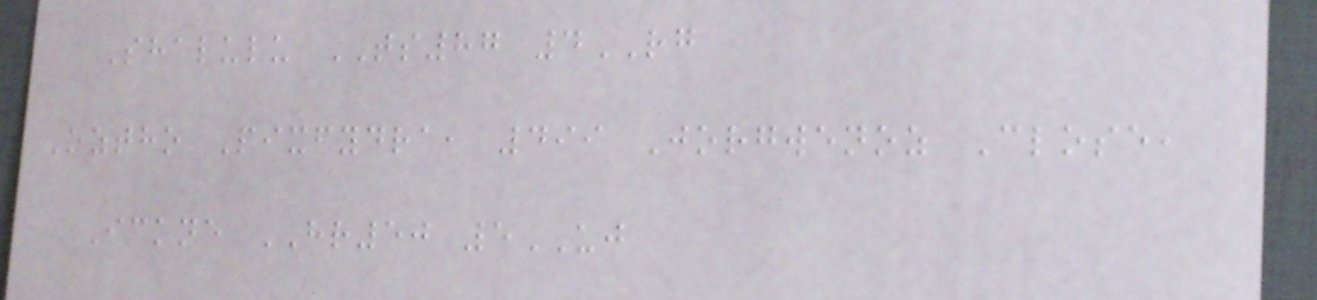Shalulu TS87 4RG
Oztho Pixfydra, 499 Jorgwenoz Close,
Ickne HR50 5UJ
